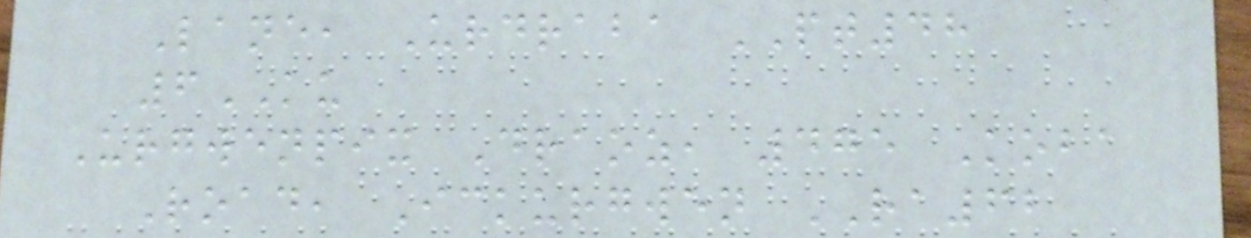Lane, Urdraba PT48
6KU
Urgwenpix Draoz, 475 Koba
Road, Ickurgwen RA62
